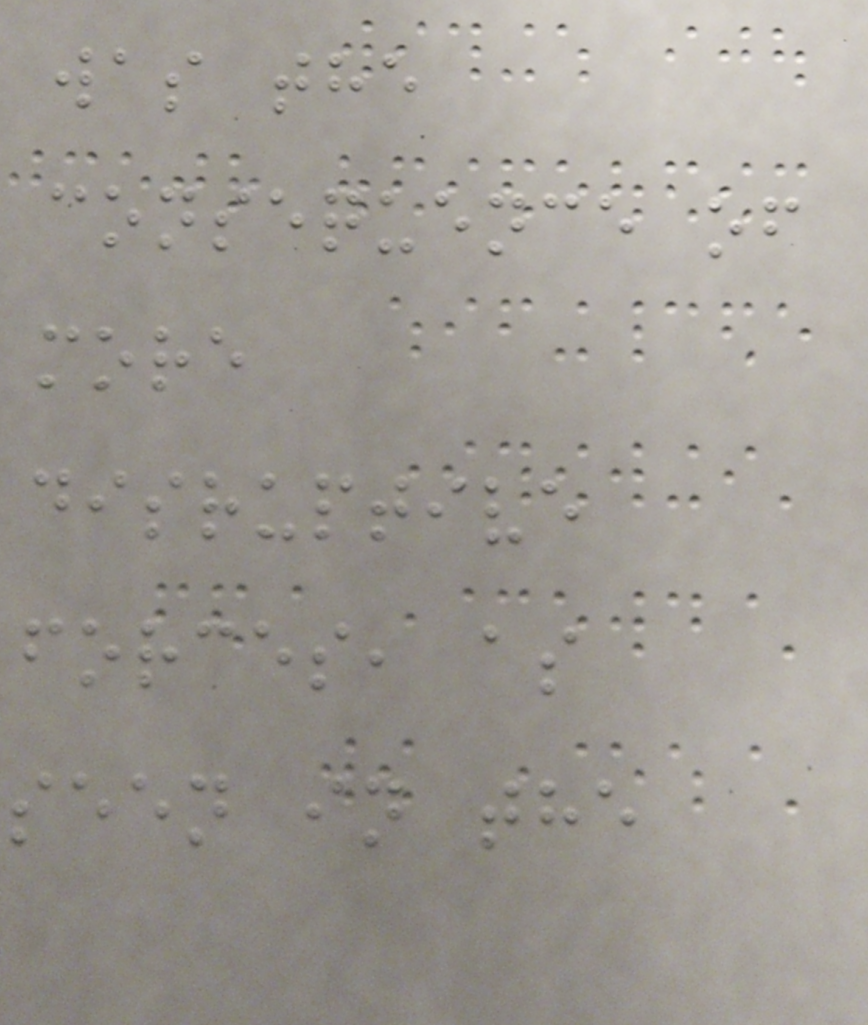was the
consequence of
more
disruptive
forces, as
seen in the
